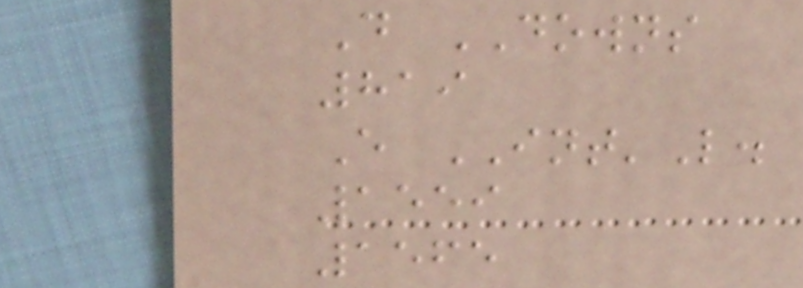D DOWNS
819
E INT'L.
1559
1565
